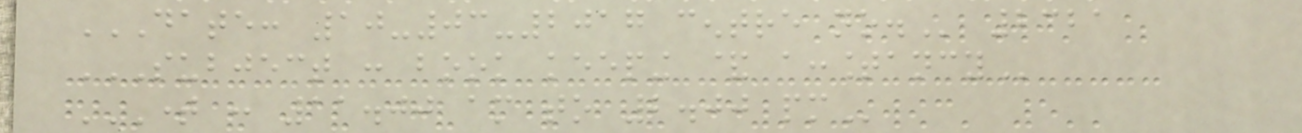DATE: 10-03-2017 CENTRE NO. 2321
SUBJECT : BOOK KEEPING & ACCOUNTANCY
TIME : 11.00 AM TO 2.00 PM
